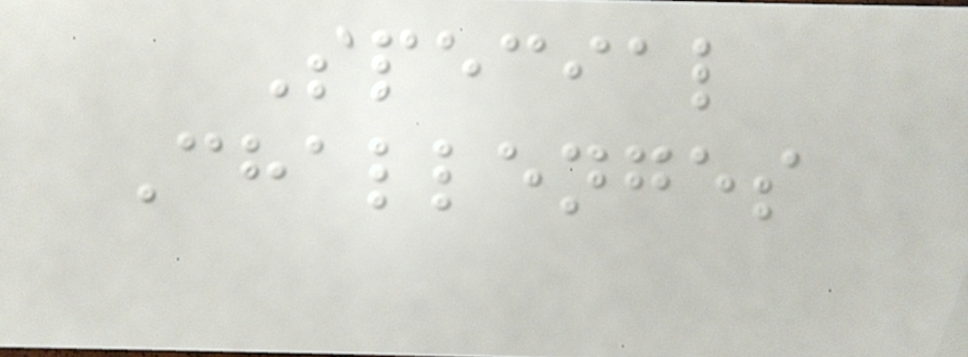Special
Challenges
